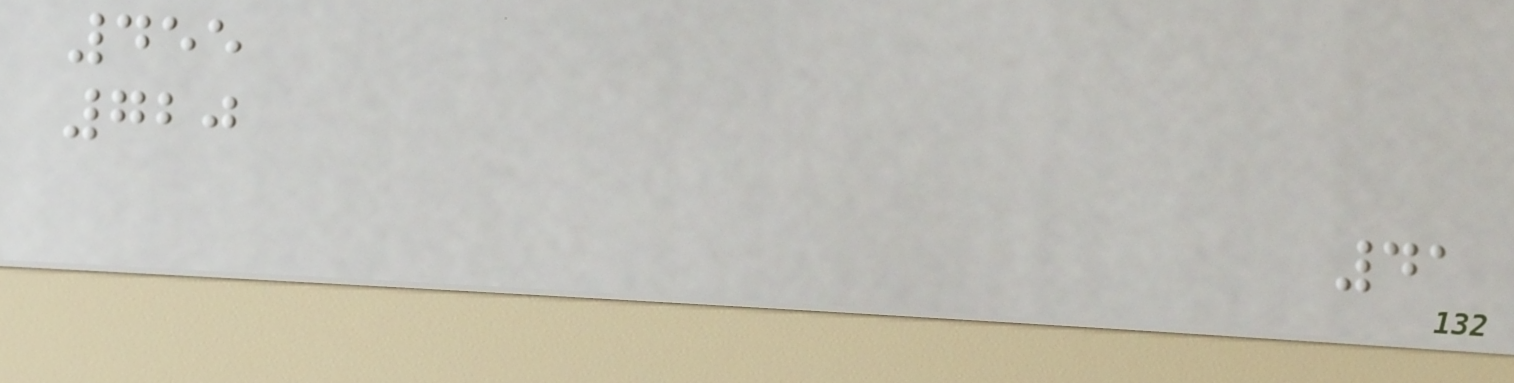455
720
41
